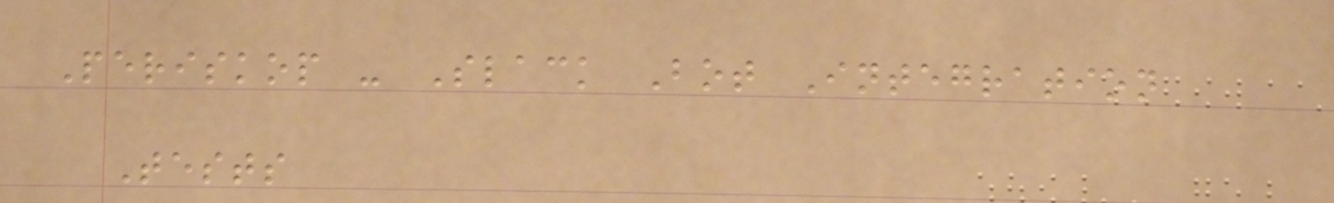Periskop - Slack Bot Integration
Tests
